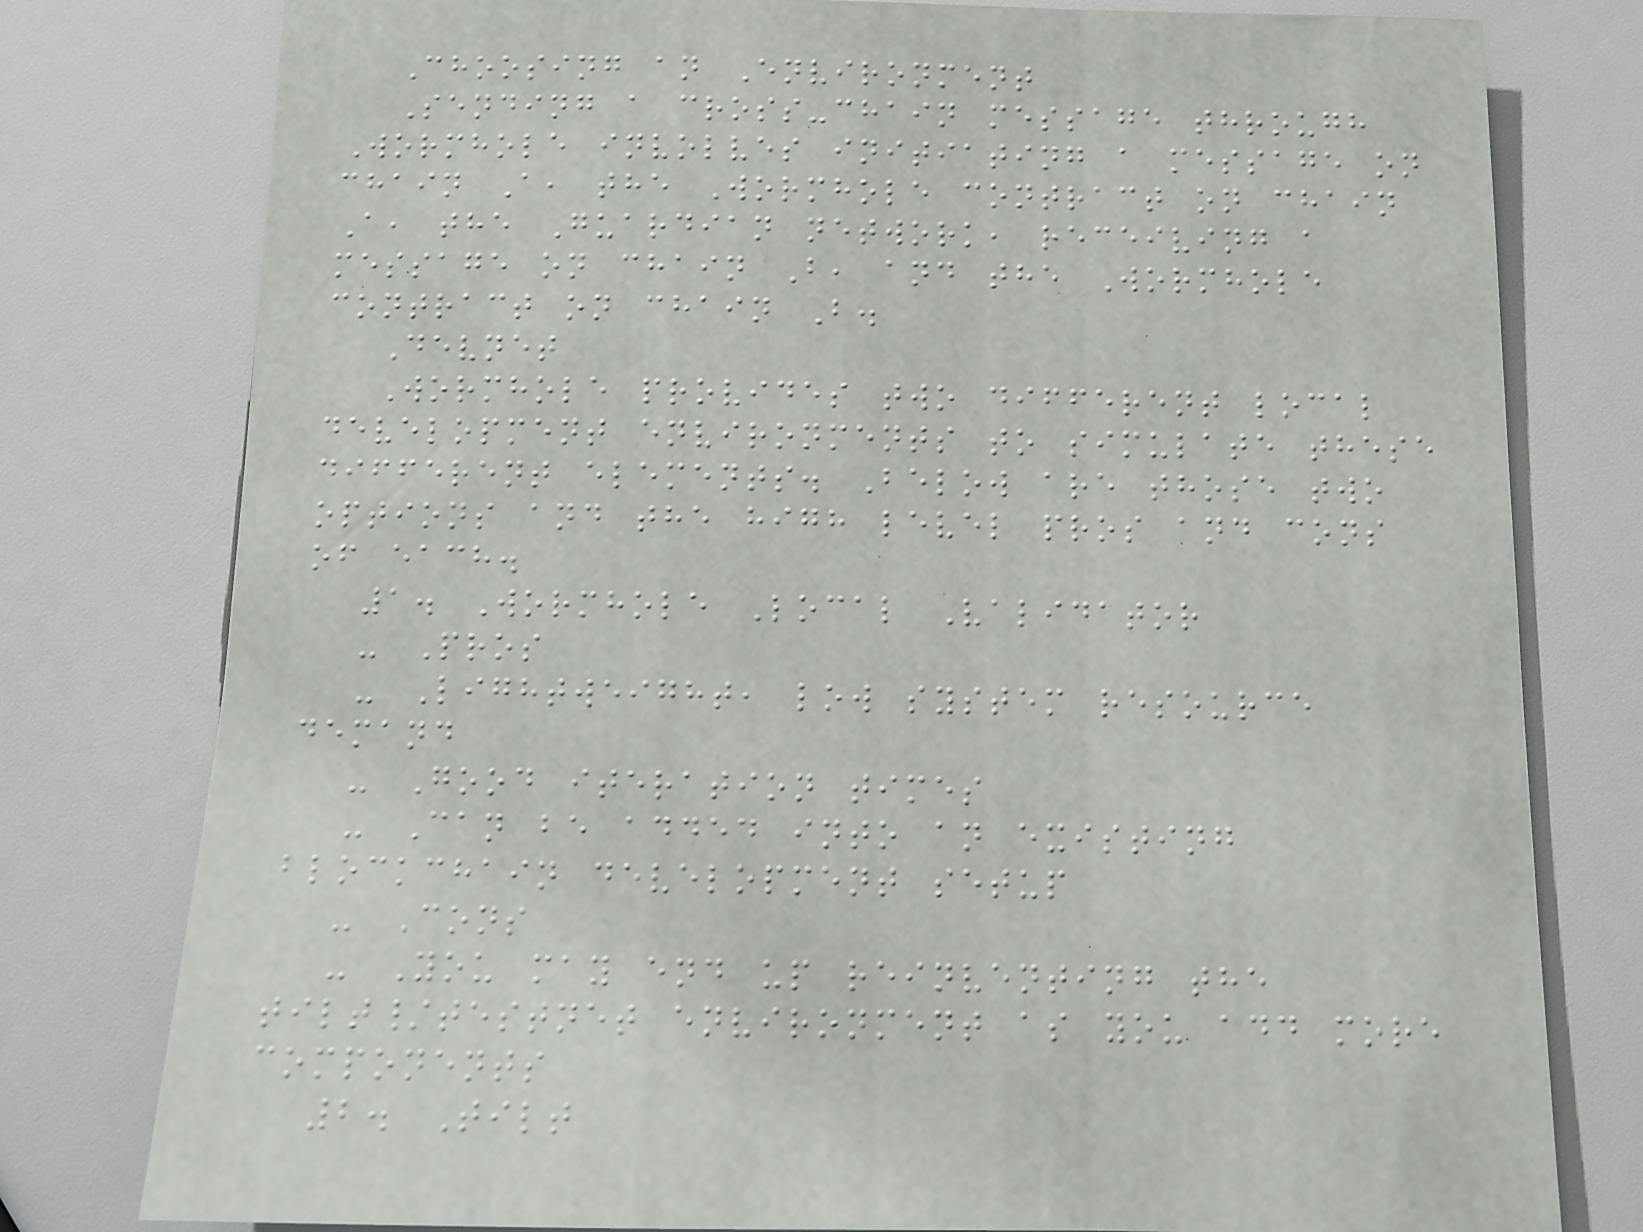Choosing an Environment
Sending a cross-chain message through
Wormhole involves initiating a message on
chain A, the Wormhole contract on chain
A, the Guardian network, receiving a
message on chain B, and the Wormhole
contract on chain B.
Devnet
Wormhole provides two different local
development environments to simulate these
different elements. Below are those two
options and the high level pros and cons
of each.
1. Wormhole Local Validator
- Pros
- Lightweight, low system resource
demand
- Good iteration times
- Can be added into an existing
blockchain development setup
- Cons
- You may end up reinventing the
tilt/testnet environment as you add more
components
2. Tilt
